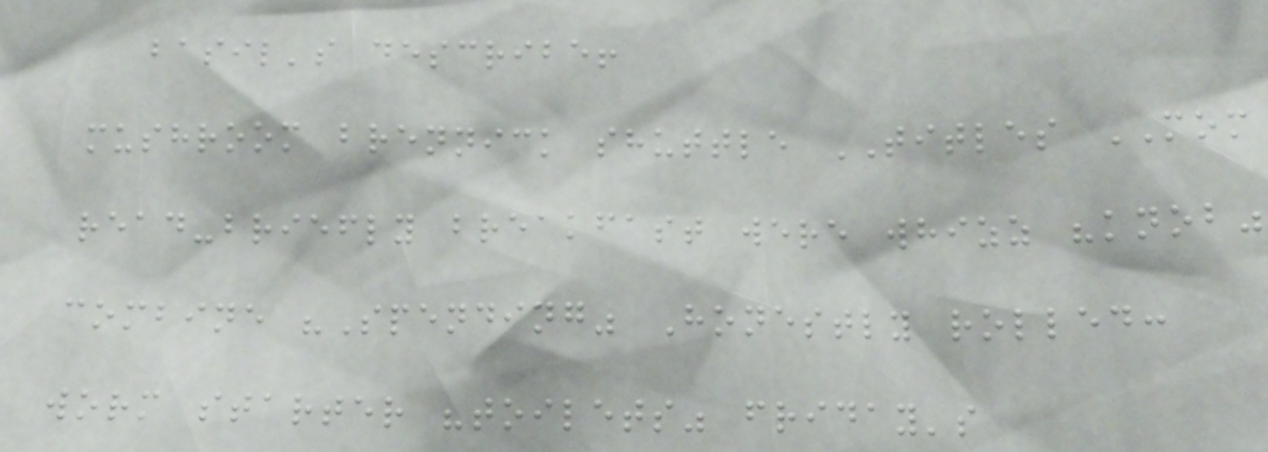basil's describe!
mushroom brennick shuttle TITLES MOM
read-briefly breakfast were whizz "knob"
combine "Spending" Honestly rolled:
worm starter "toilets" friday's
